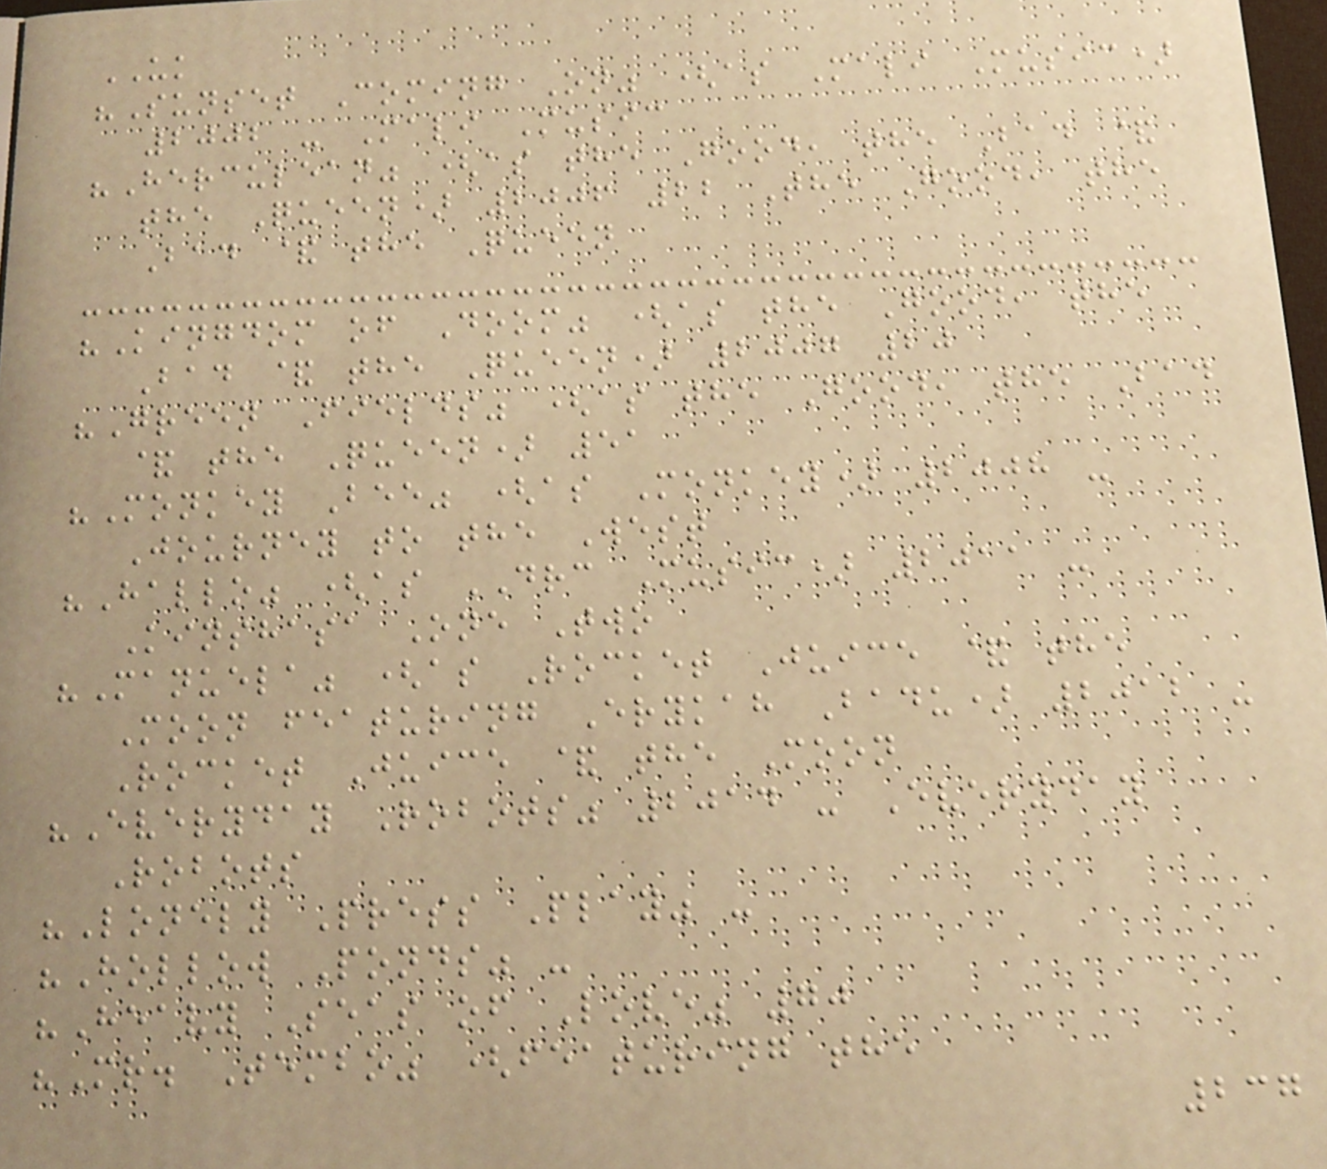UK
"Sunset Coming On" (as Mali Music)
2002 - Mali Music
"Herculean" (as the Good, the Bad &
the Queen) 2006 22 The Good, the
Bad & the Queen
"Kingdom of Doom" (as the Good, the
Bad & the Queen) 2007 20
"Green Fields" (as the Good, the Bad
& the Queen) 51
"Monkey Bee" (as Monkey) 2008 -
Journey to the West
"Hallo" (as DRC Music) 2011 -
Kinshasa One Two
"Manuela" (as Rocket Juice & the
Moon featuring Erykah Badu) 2012 -
Rocket Juice & the Moon
"Everyday Robots" 2014 - Everyday
Robots
"Lonely Press Play" -
"Hollow Ponds" -
"Heavy Seas of Love" 70
"Mr. Tembo" (featuring the
237
